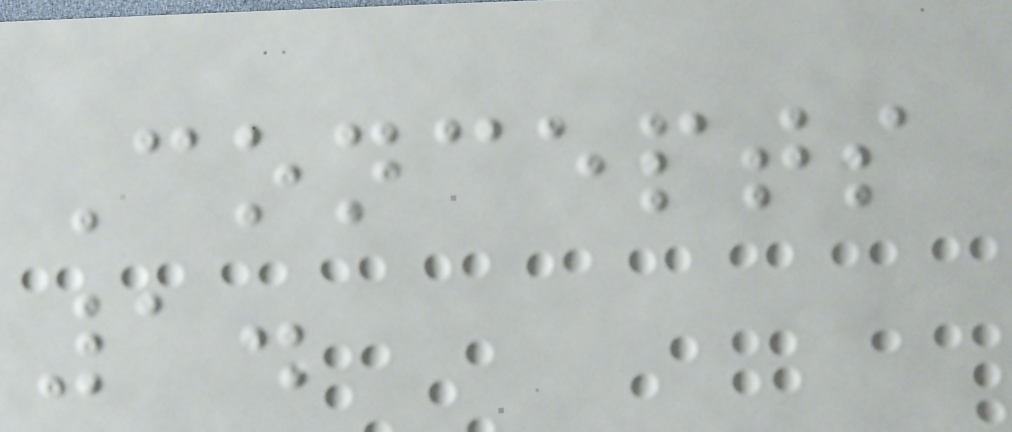Concepts
1.
